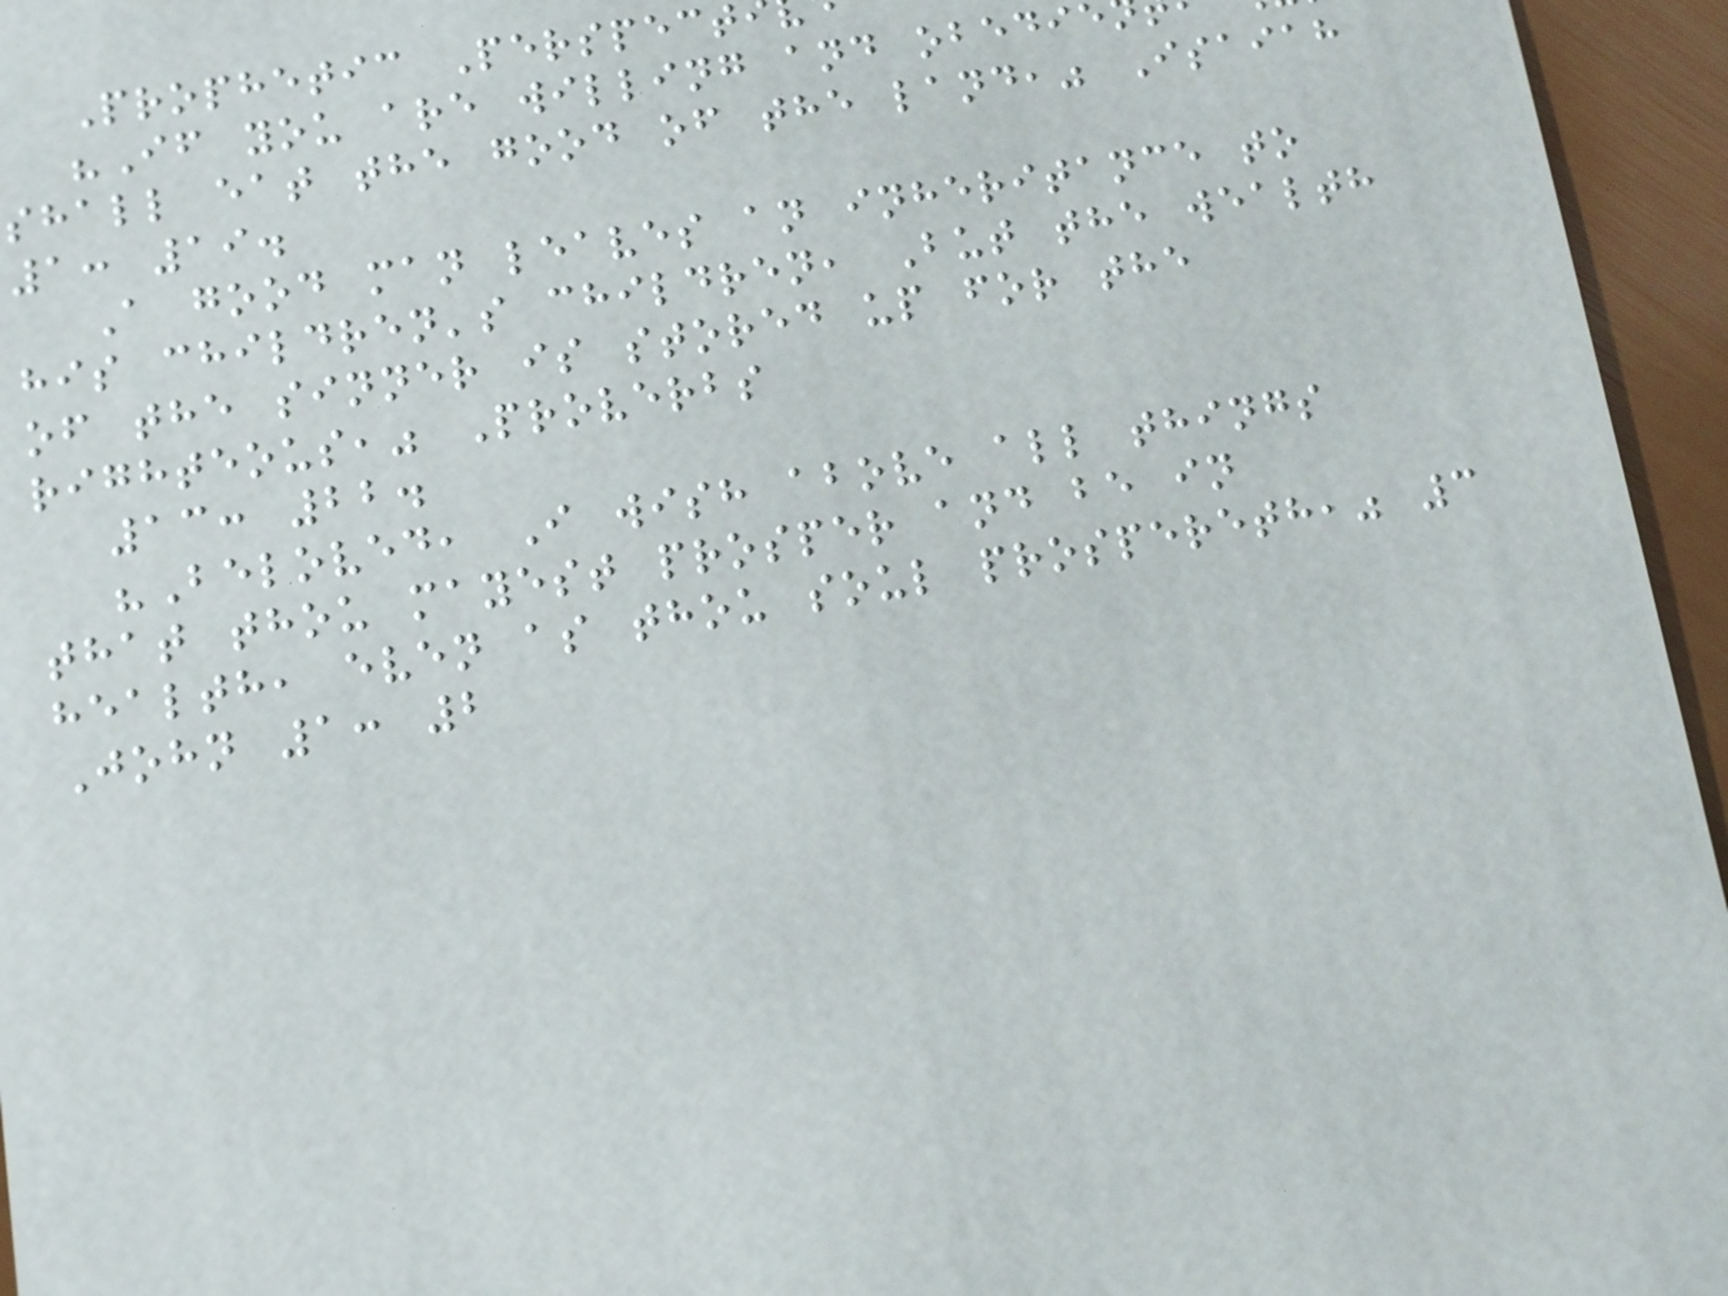Prophetic Perspect
"If you are willing and obedie
shall eat the good of the land," Isaiah
1: 19.
A good man leaves an inheritance to
his children's children, But the wealth
of the sinner is stored up for the
righteous," Proverbs
13: 22.
"Beloved, I wish above all things
that thou mayest prosper and be in
health, even as thou soul prospereth," 3
John 1: 2
